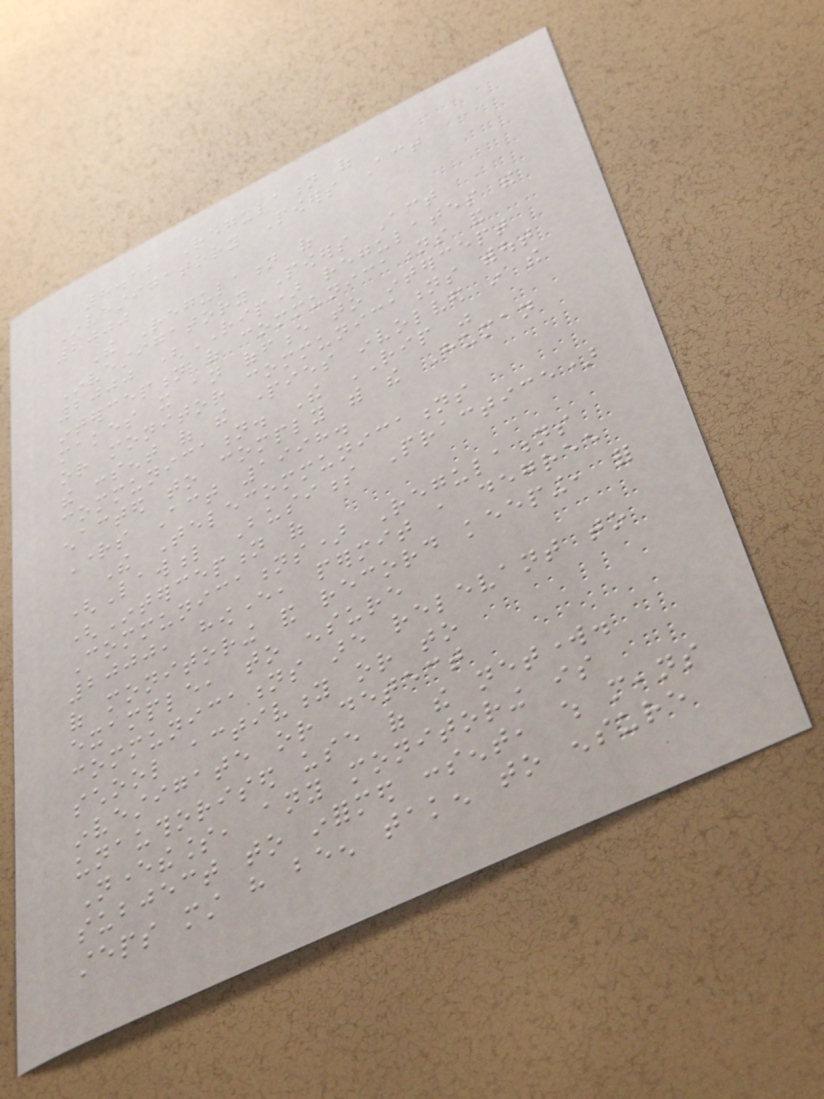8.12 Regulation of
Investigatory Powers Act
2000
The Regulation of
Investigatory Powers Act
2000 (RIP) regulates the
interception of communications and
makes it an offence to intercept
or monitor communications without
the consent of the parties involved in the
communication. The RIP was
enacted to comply with the Human
Rights Act 1998.
The Telecommunications
(Lawful Business Practice)
(Interception of
Communications) Regulations
2000, however, permit a degree
of monitoring and record keeping, for
example, to ensure
communications are relevant to
school activity or to
investigate or detect
unauthorised use of the network.
Nevertheless, any monitoring is
subject to informed consent, which means
steps must have been taken to ensure
